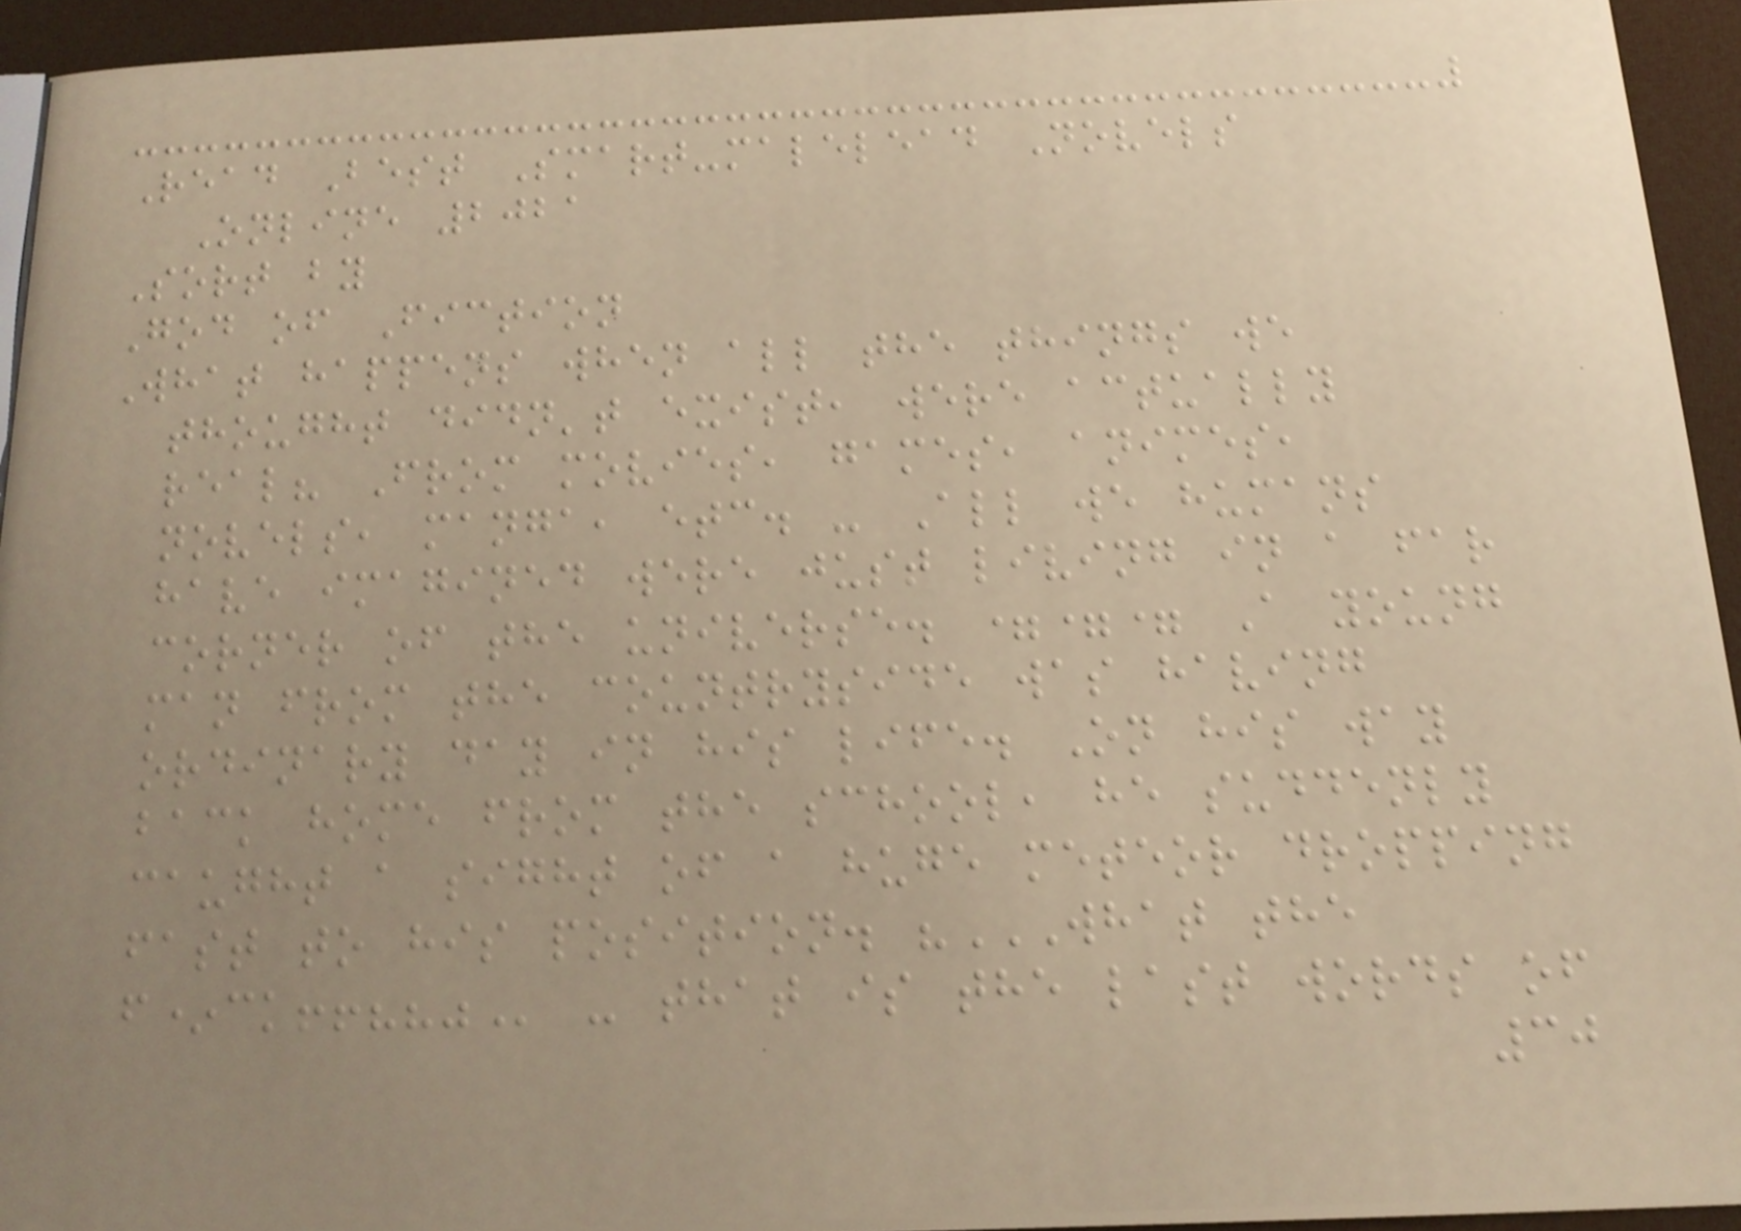Read Best Smart-malelead Novels
Online 2021
Sort by
God of Fiction
What happens when all the things we
thought didn't exist, were actually
real? From movies, games, animes,
novels, manga, etc. - All we humans
have imagined were just living in a far
corner of the universe. === A young
man from the countryside was having
ordinary day in his life. On his way
back home from the school, he suddenly
caught a sight of a huge meteor dropping
fast to his position. "WHAT THE
F*CK!!??" - that is the last words of
30
